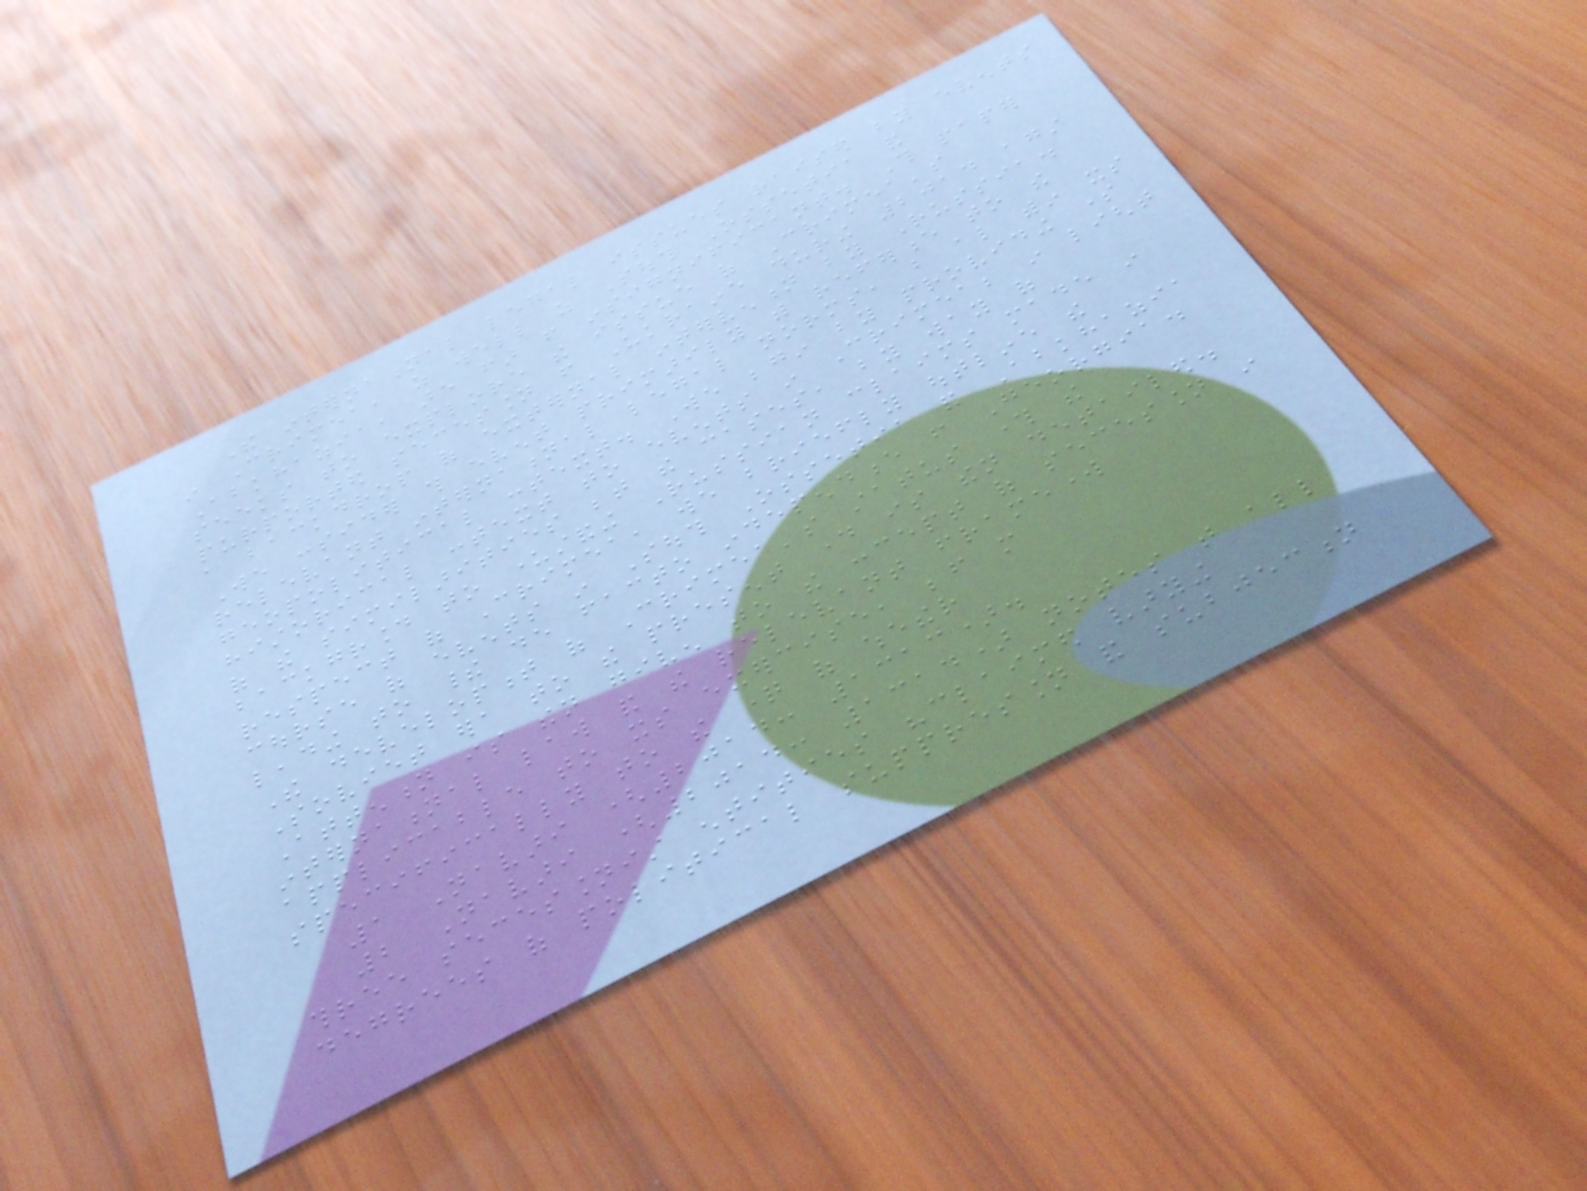The international legal issues raised by events
in Crimea, as well as South Ossetia and
Abkhazia, are far from insignificant. This paper
seeks to explore the issue of Crimea's
purported secession from Ukraine during 2014 against
a backdrop of external intervention by Russia.
We consider this event primarily with reference to the
relevant international legal norms, but also within its
geopolitical context. We begin by providing some
historical context to events in Crimea; in light
of the similarities between the cases, by way of
background to understanding Russian claims made in
respect of Crimea, we briefly outline the
course of events in South Ossetia and Abkhazia
leading to their de facto independence from Georgia.
The development of Crimea's status through the
Soviet era to the present day is then detailed.
Attention is then given to the concept of secession in
international law and the relevant framework
applicable to its exercise, before more
specifically to the question of whether
1 Navari (2014: 1313).
2 Navari (2014: 1314) notes that all
three secessionist entities "claimed varying
degrees of political suppression and subjection
